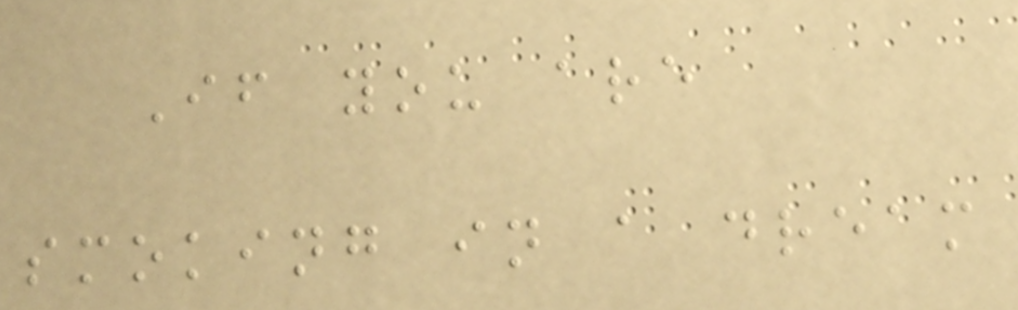If you are
smoking in a dream
